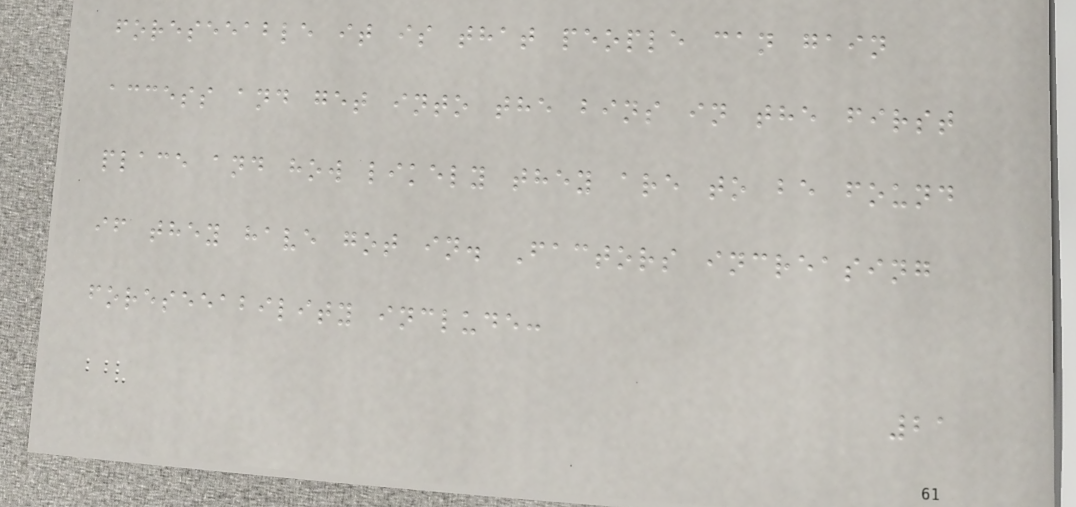foreseeable it is that people can gain
access and get into the bins in the first
place and how likely they are to be found
if they have got in. Factors increasing
foreseeability include:
21
